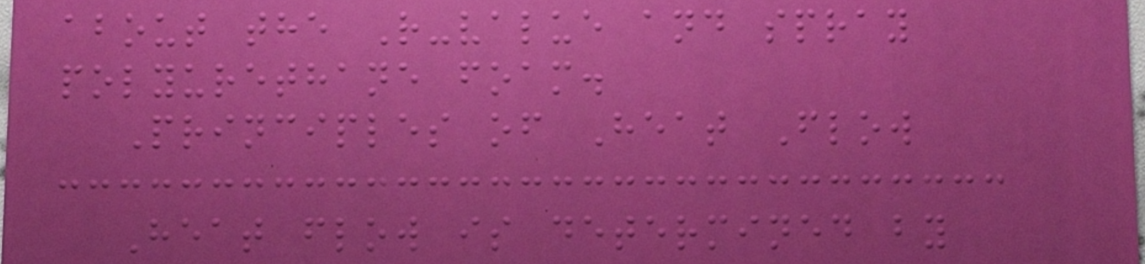about the R-value and spray
polyurethane foam.
Principles of Heat Flow
Heat flow is determined by
